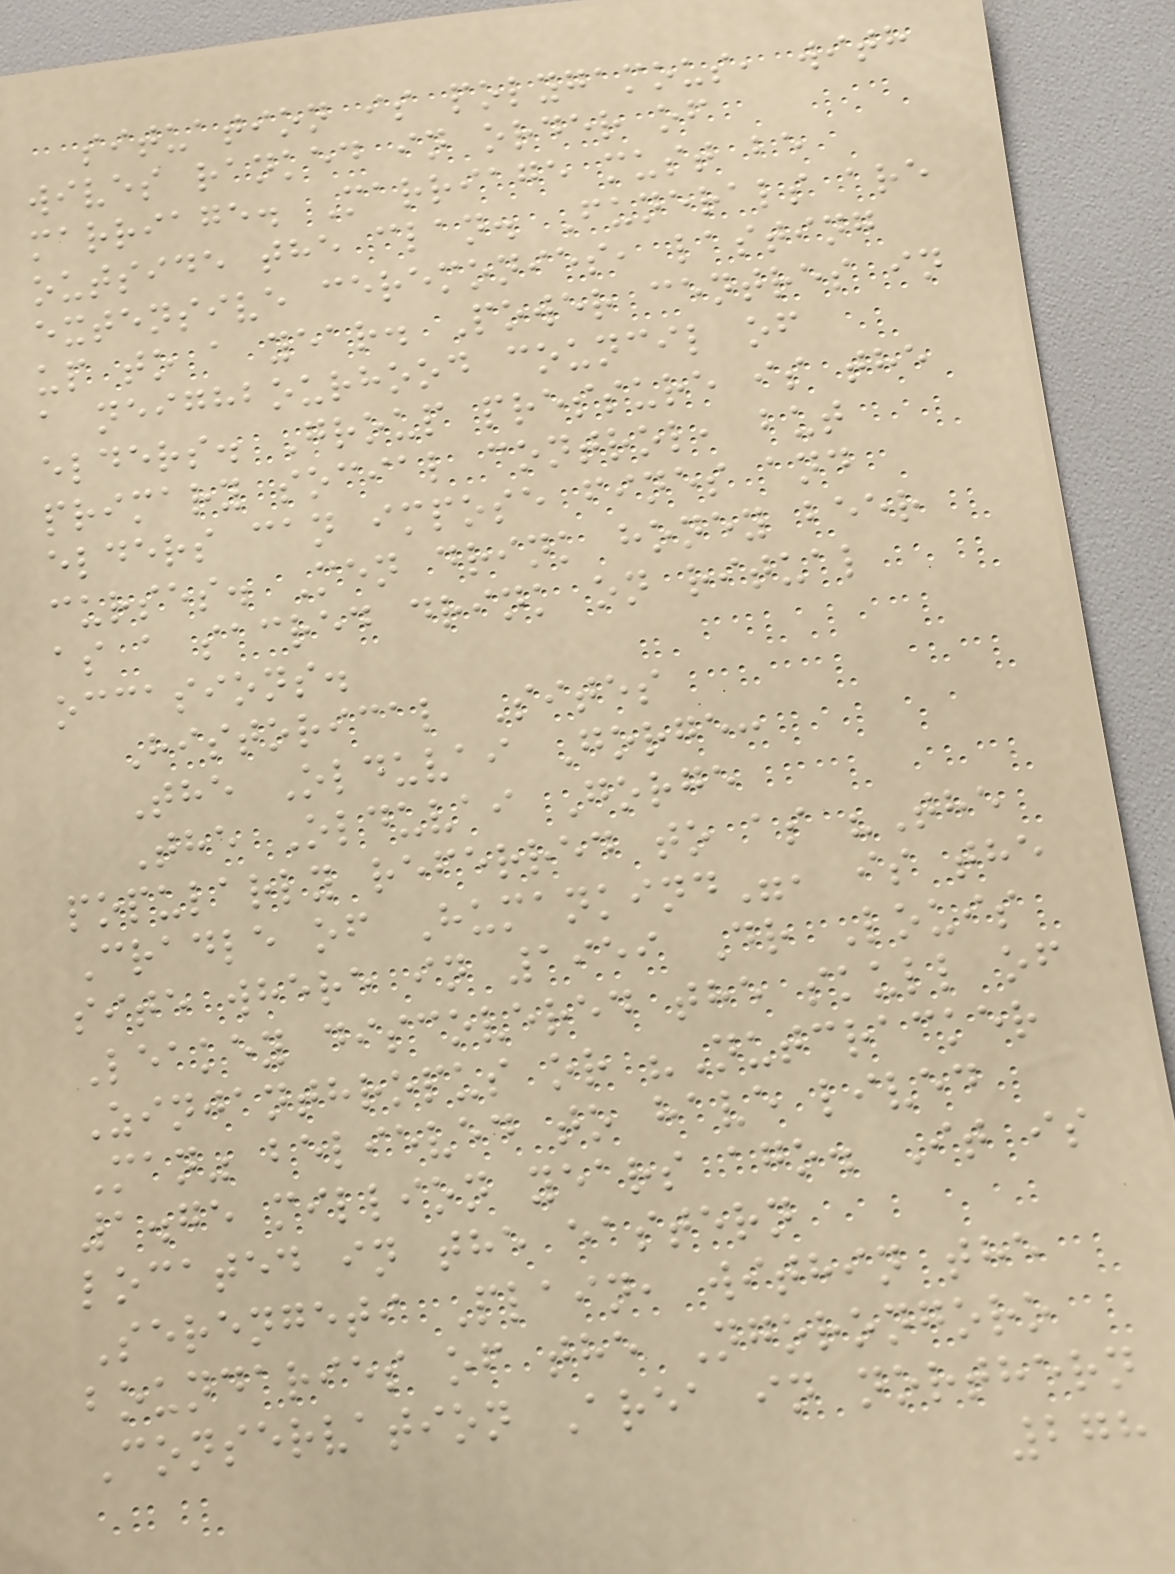situation is polygamous, with
wives ranked in order of
marriage. Marriage must be
outside the clan. Funerals are
extensive ceremonies, lasting
up to a year. Power centres in
a neighbourhood council of
elders. Group pressure is the
primary social control, but
elders can impose fines and
curses. Men drink honey beer
as a sacred drink on ritual
occasions.
Historical Sites
The Olduvai Gorge:
The Olduvai Gorge
popularly referred to as "The
Cradle of Humankind", is the
site where in 1959 Dr Louis
Leakey discovered the skull of
Zinjanthropus or "Nutcracker
Man" believed to have lived
1.75 million years ago. It is
located in the eastern
Serengeti Plain, within the
boundaries of the Ngorongoro
Conservation Area in northern
278
